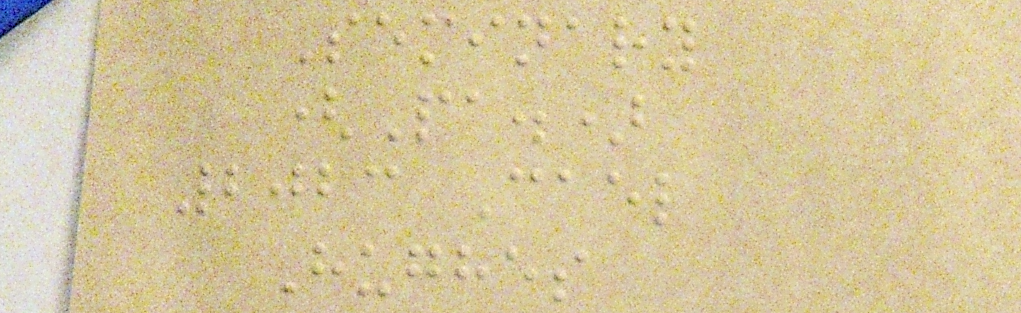Seminary
(Pa.)
2023 Cael
Hughes
